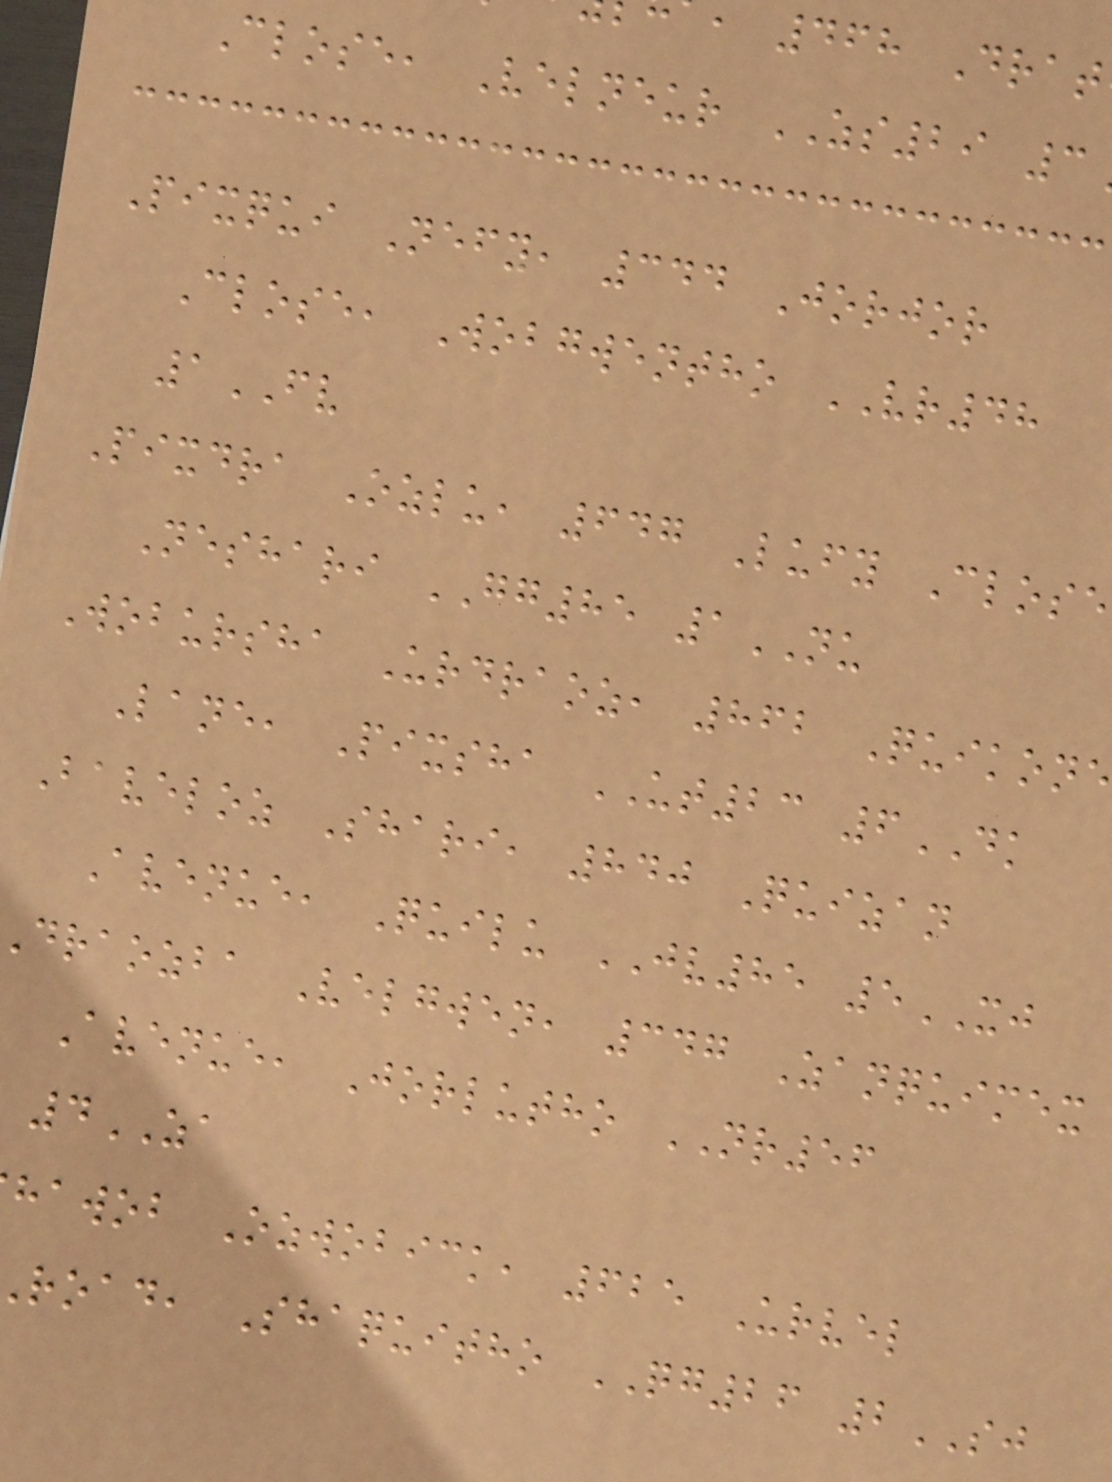, 468 Drat
Close, Velneur ZS29 3
Pixqui Nefy, 344 Jorjor
Close, Wobgwentho VR48
1FV
Pixdra Ozlu, 647 Lufy Close
Neshari GG85 1NU
Wobursha Urdraoz, 862 Quikone
Lane, Pixsha UT23 6DK
Baveloz Shari, 840 Quizan
Avenue, Quilu JV85 5XJ
draozba Velgwen, 347 Zanquimex
Avenue, Jorlutho NR56
4ZA
hawob Ozwobick, 625 Urvel
road, Shaquitho QG26 2SJ
